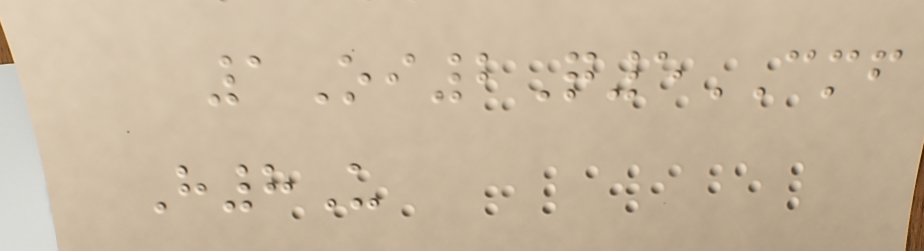1Oi2Q5CMF
H8U
